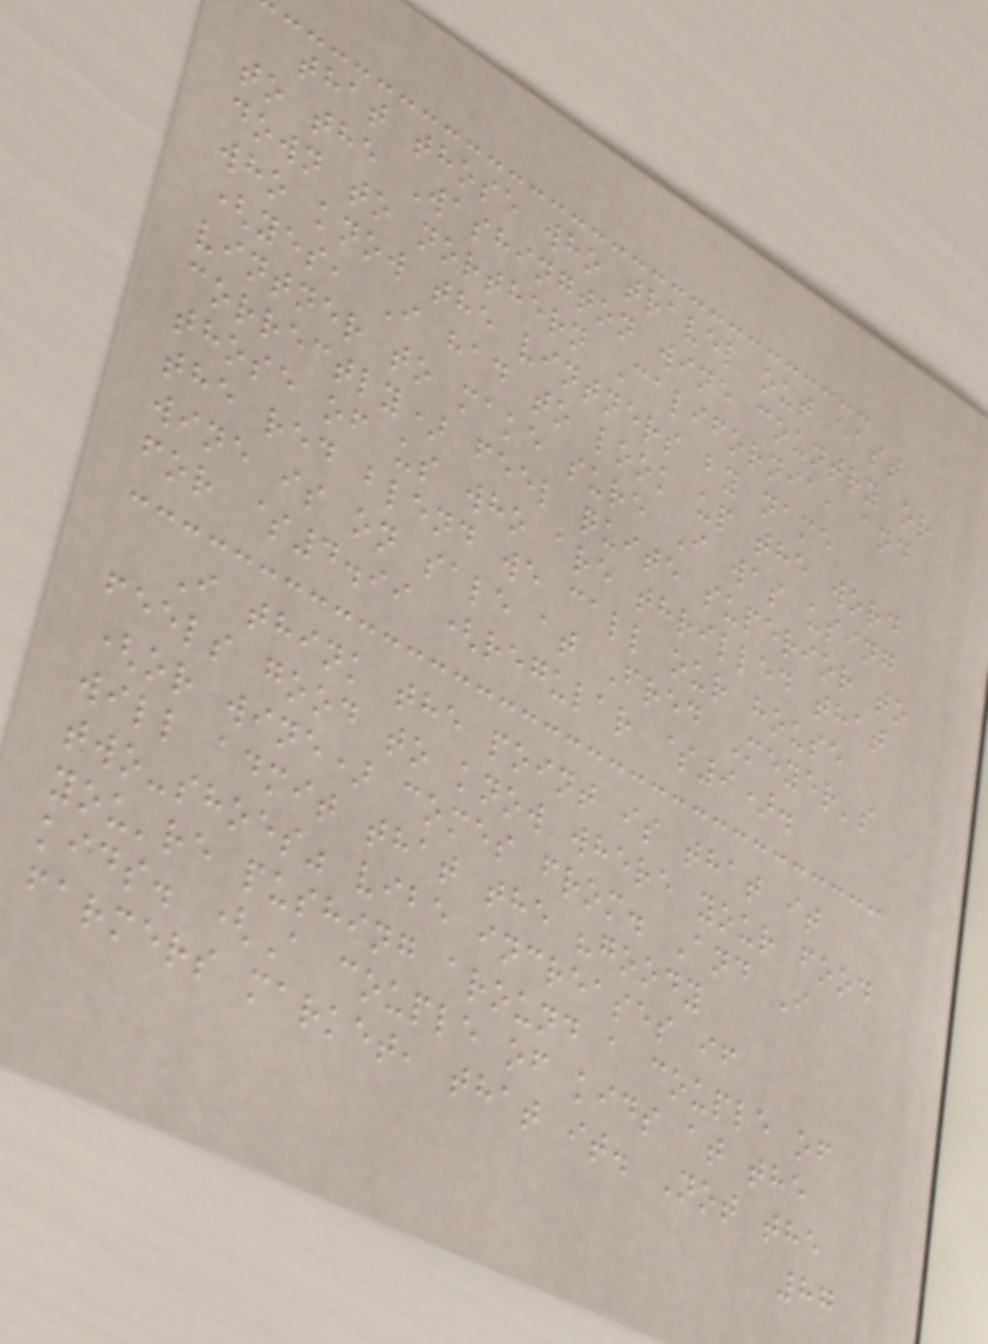that those who travel out east
to the Washington wine country or
down to northern California, and
who know the vintners by name
(yes, I had to look up the word
vintner to make sure I was using
correctly) feel quite superior to
those of us who are thrilled that
the red blend we call our house
wine is on sale at Fred Meyer's
for $4.99 (regular $9).
I think the point is that it
feels good to know where your food
(or wine) comes from. And I
will admit that the "goody
two-shoes" vibe increases if
you're pushing around a couple of
kids. (A couple of kids at the
farmers market, that it. Not the
87
